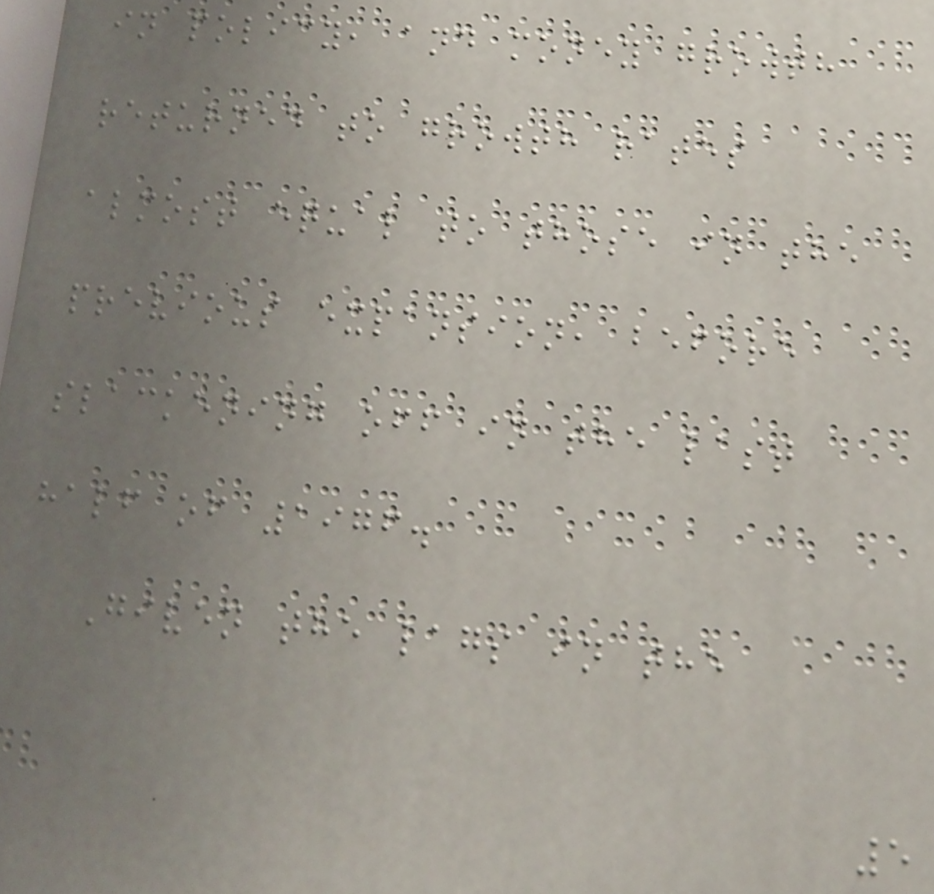in policy, and money growth
returned to growth rates
almost equal to those in the
previous expansion, before
slackening off in the last
half of 1976.
Given the lags in the
5
